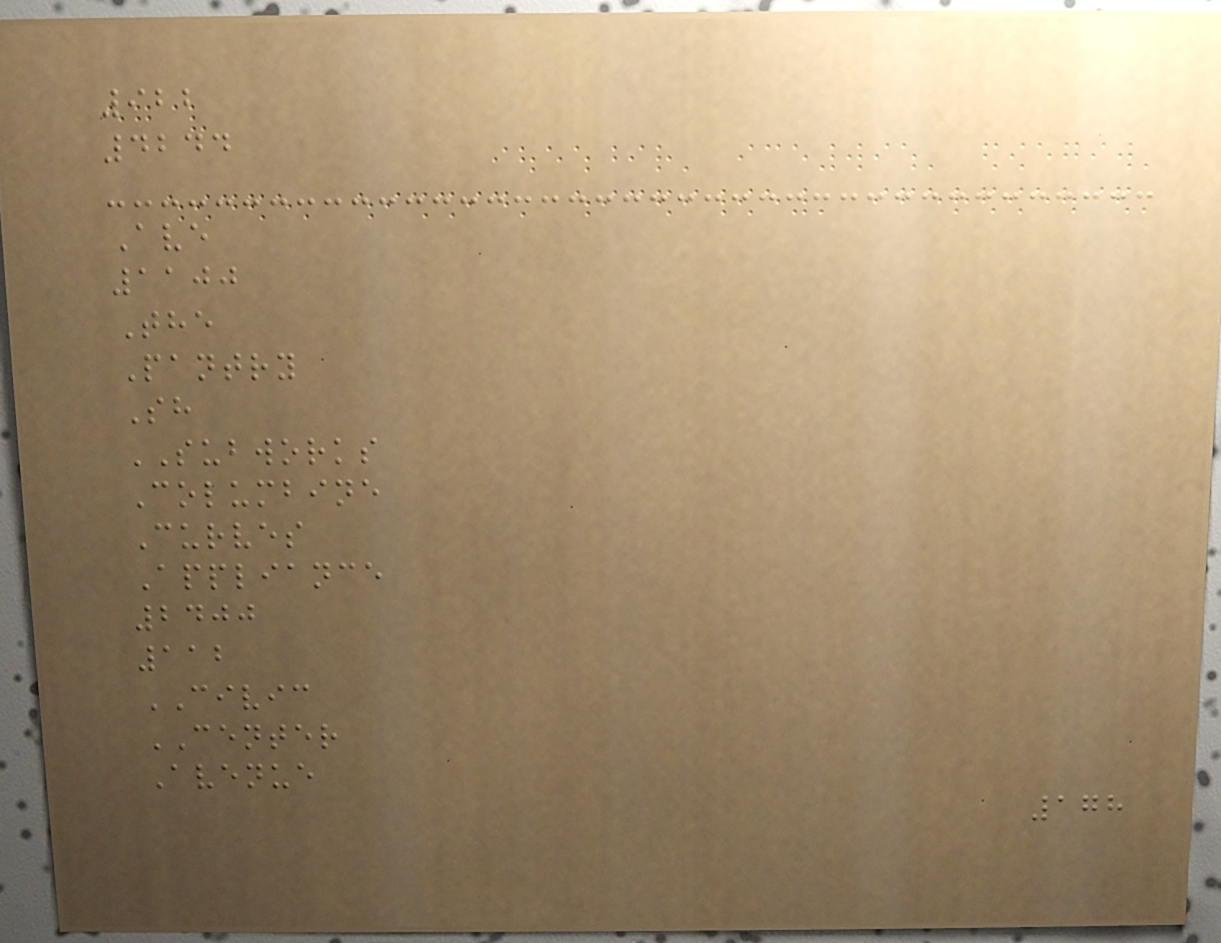922
4244
Ave
1100
The
Pantry
Sh
SUBWORKS
Columbine
Curves
Appliance
2400
112
CIVIC
CENTER
Avenue
178
